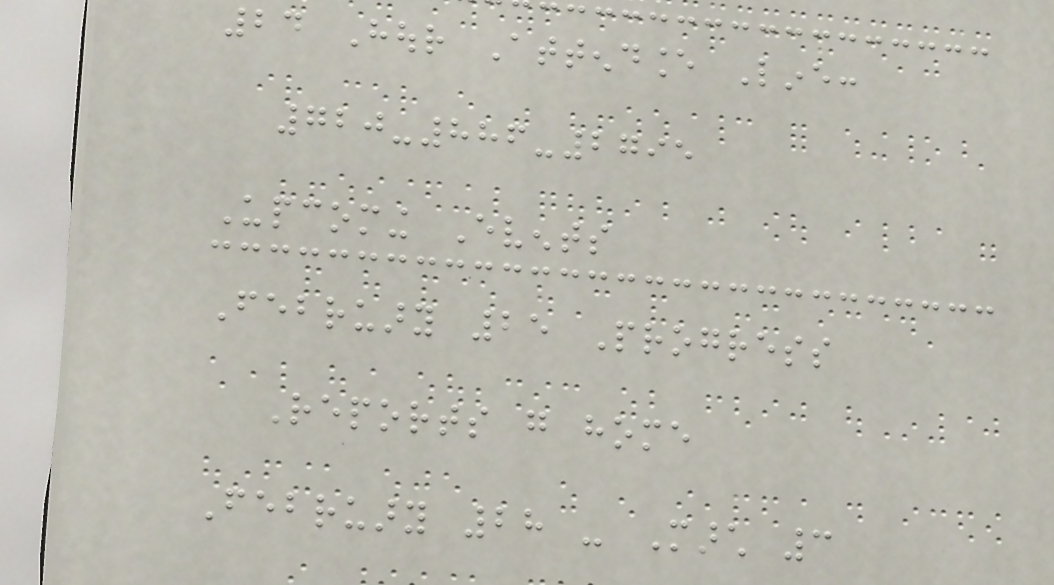24 Hour Attendance Line:
720-886-2795
Upcoming Events
February 25 Progress
Reports go home
February 28 - March 3
